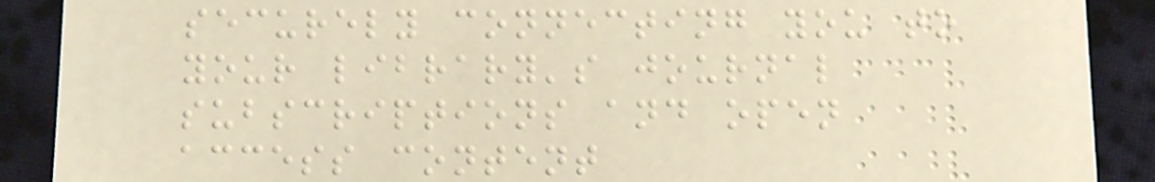securely connecting you to
your library's journal
subscriptions and open
access content
